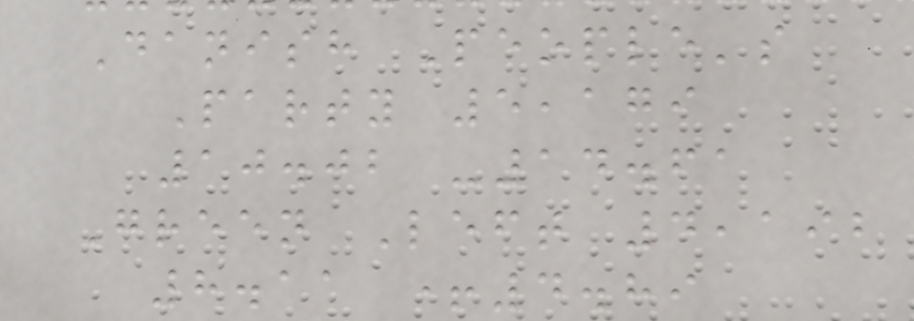Danish People's
Party 5,179
10.02 -14.61
Green Left 4,192
8.11 +4.89
